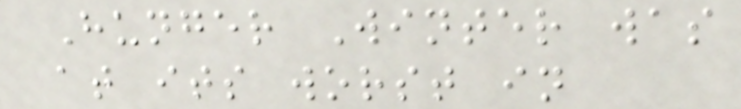Hunger Winter was
at its worst in
